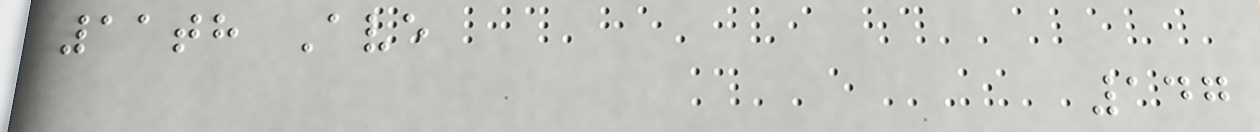11th Ave
147
